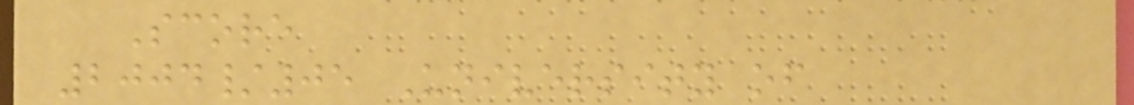Score
2004/05 University of
